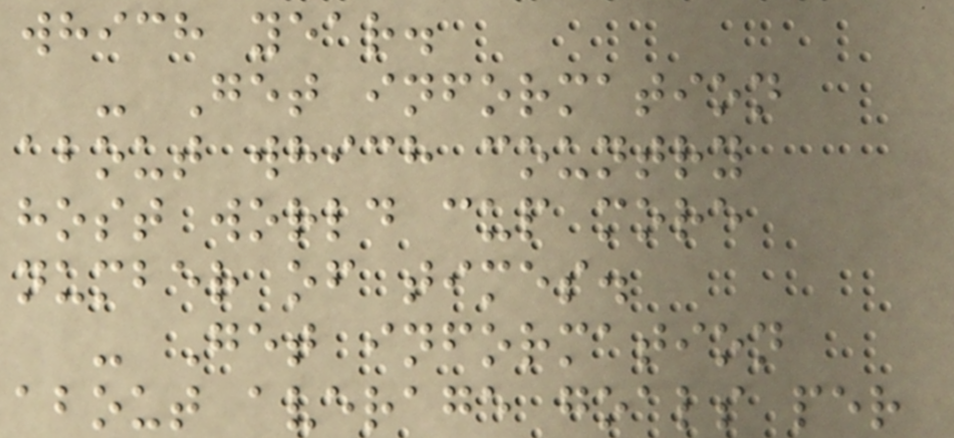which year.
- Get information
about which country
host world cup more
number of times.
- Get information
about average goals per
